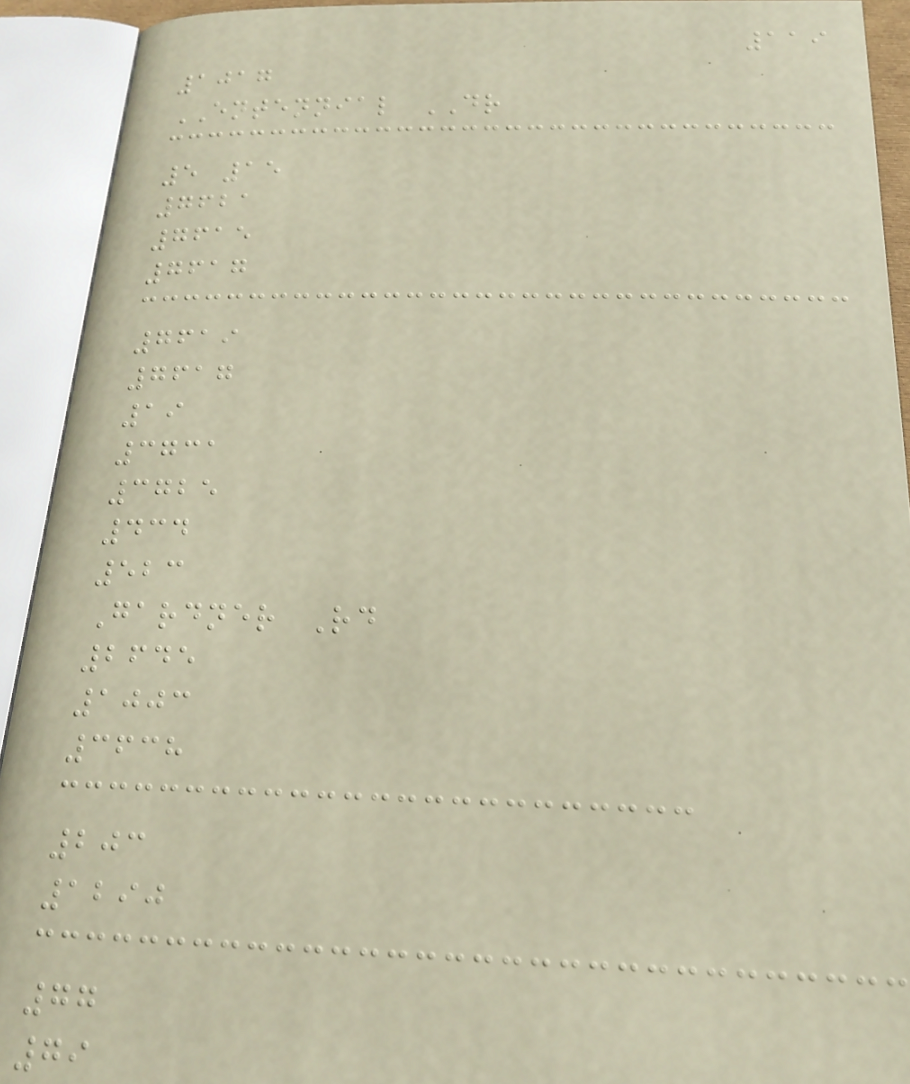119
1017
ENTENNIAL DR
5 15
7621
7615
7617
7619
7617
19
3731
3725
434
523
Gardner Rd
2645
1003
3638
203
1290
77
79
